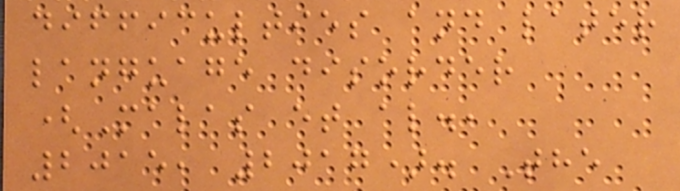difficulties and later
language disorder
(Malas et al.,
2015, 2017). The
